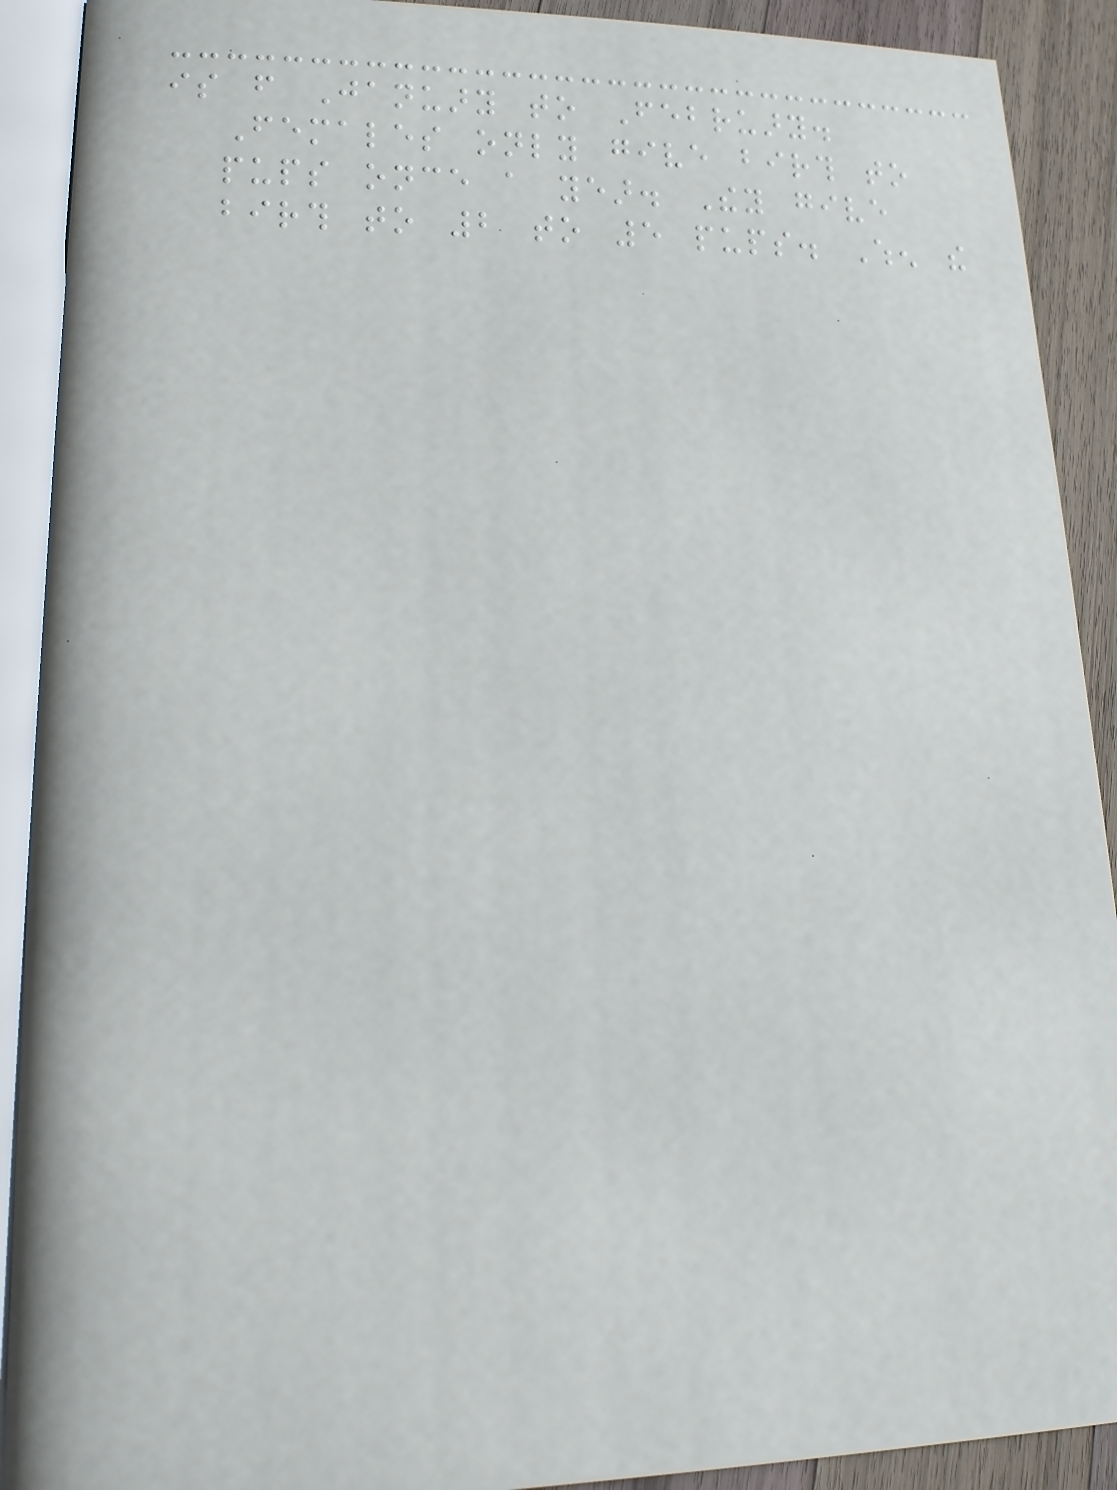is from January to February.
Females only give birth to
pups once a year. They give
birth to 2 to 5 pups. When the
